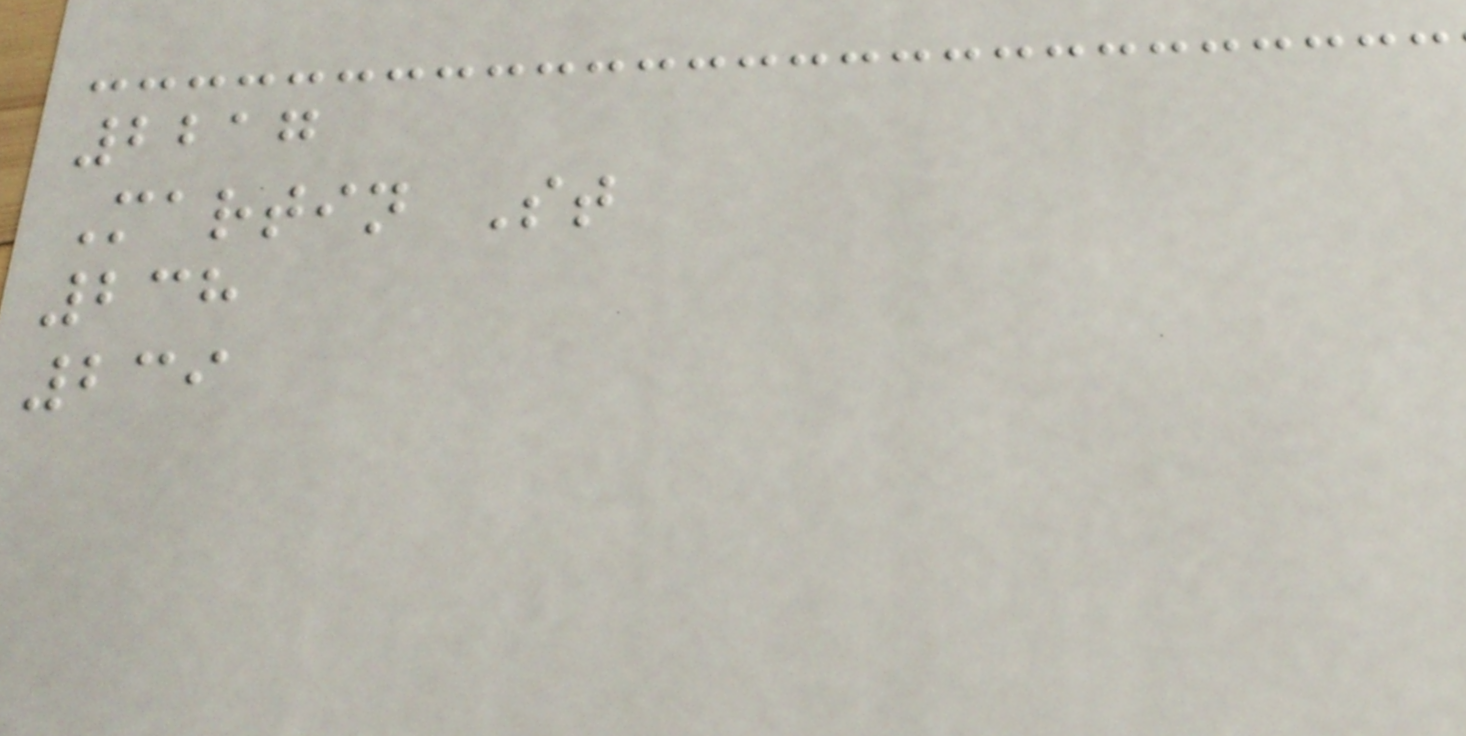2217
Martin St
238
239
